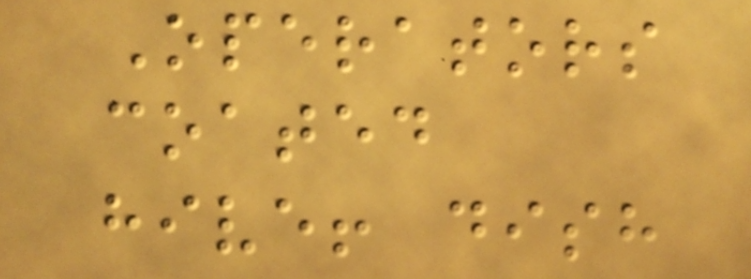Operators
coated
hive! dish
